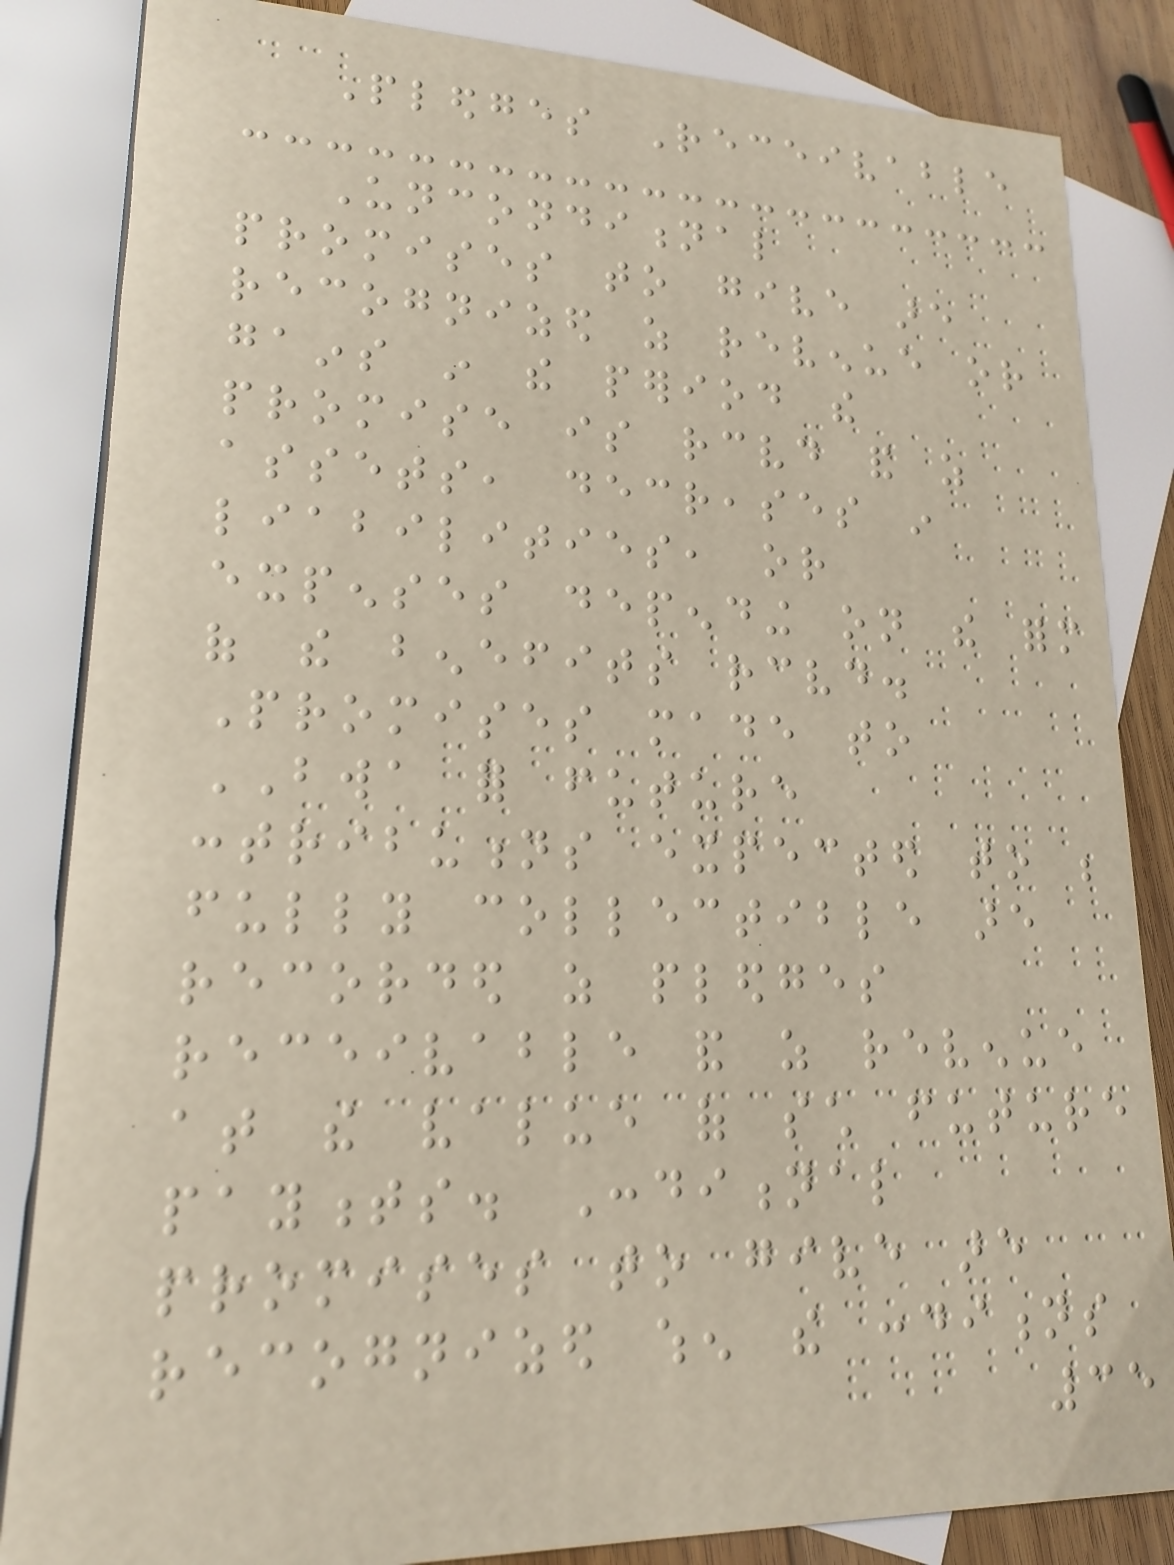Pledges Receivable
Unconditional
promises to give are
recognized as revenue or
gains in the period the
promise is received and as
assets, decreases in
liabilities, or
expenses depending on the form
of the benefits received.
Promises made to
BWA for future
contributions expected to be
fully collectible are
recorded as pledges
receivable and as revenue
at the value of such future
payments. Conditional
promises to give are
recognized when the conditions
35
